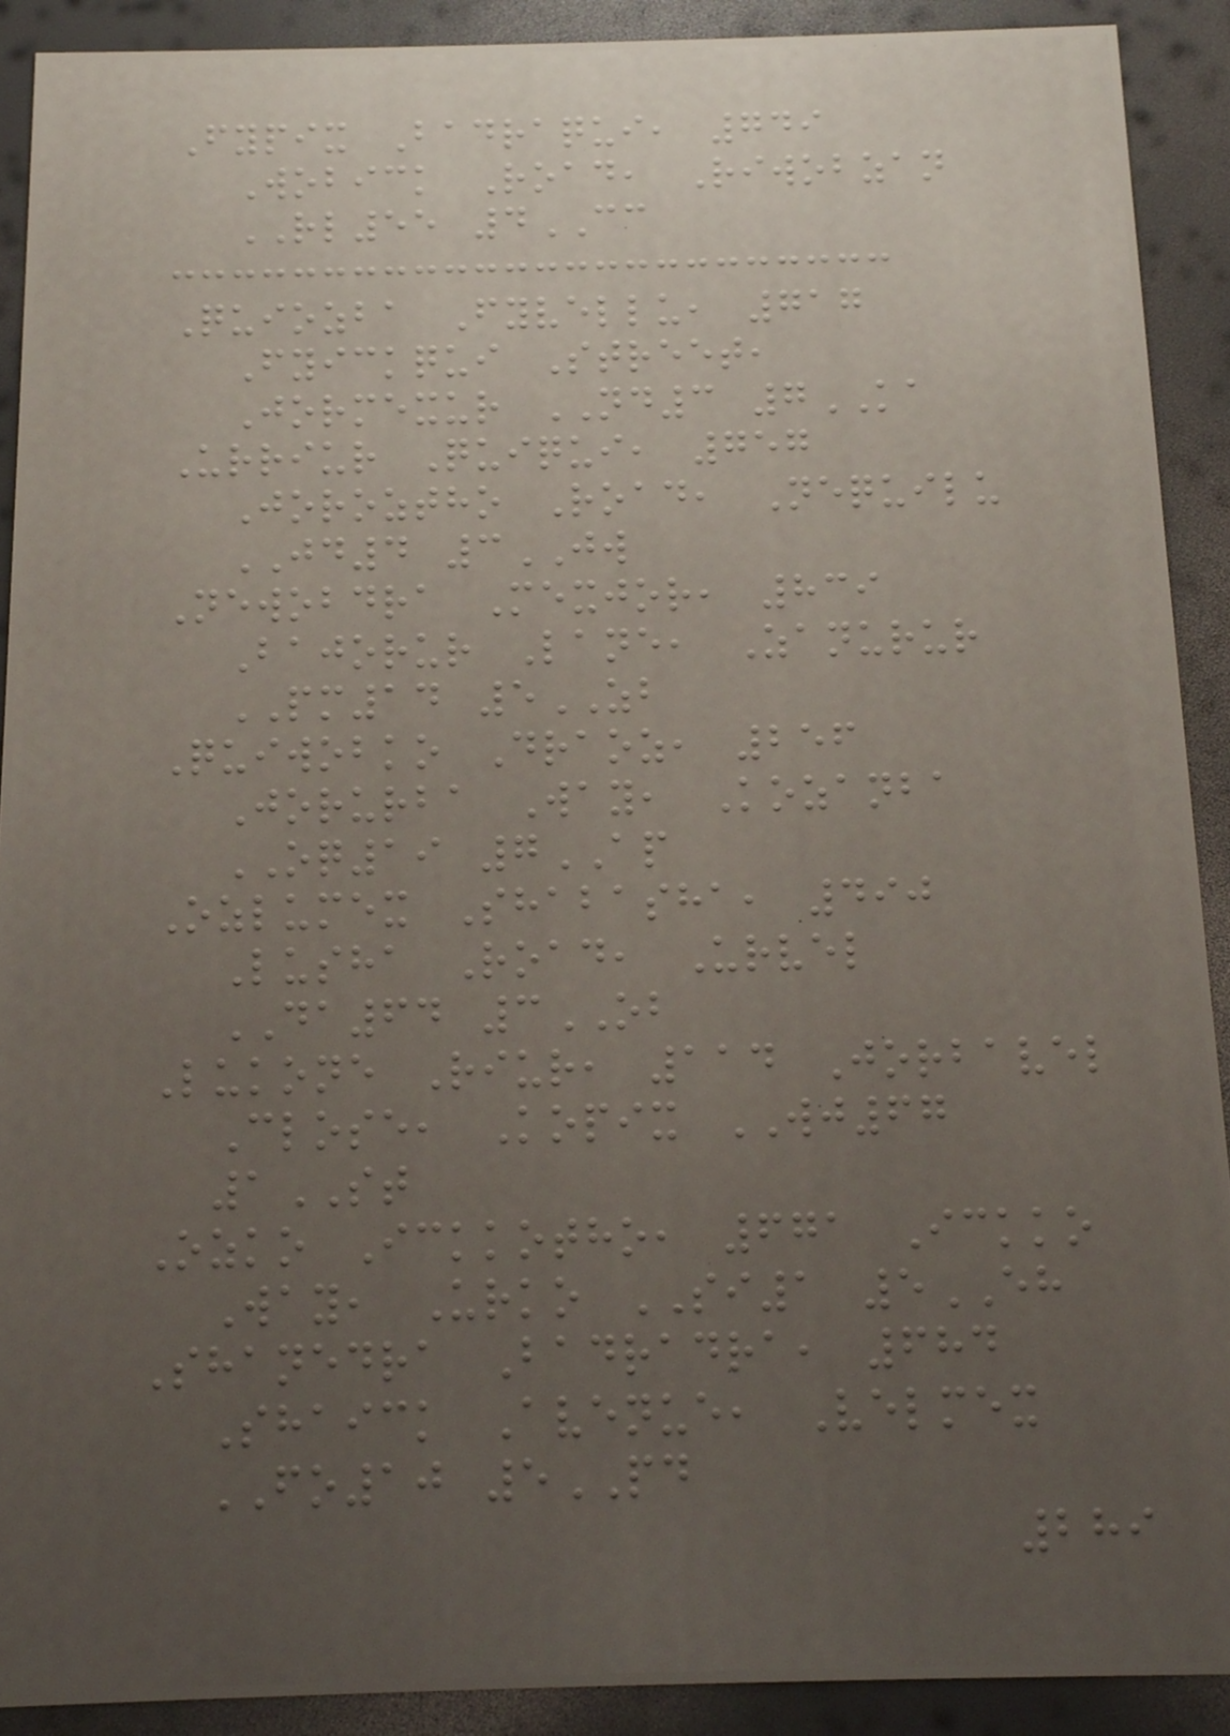Fypix Badraqui, 749
Wobick Road, Riwobzan
RL55 4CC
Quiozba Fyvellu, 717
Fyickqui Street,
Jormexur ND3 7KA
Urriur Quiqui, 757
Joroztho Road, Nequilu
JD4 3JW
Newobdra Mexjor, 839
Bajorur Lane, Zanurur
PM14 5ZB
Quiwobko Draoz, 256
Jorurba Way, Kozanba
OQ19 7AP
Ozlumex Shabasha, 490
Lusha Road, Urvel
DA64 3OB
Lukone Riur, 114 Jorbavel
Close, Kopix WJ67
1ST
Ozko Ickkotho, 671 Ickko
Way, Urko SI1 5EH
Shanedra Badradra, 684
Shaick Avenue, Velmex
FO10 5PD
289
